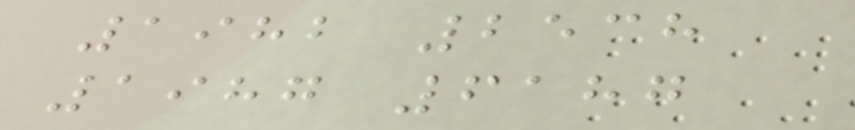1982 2538
1987 6187
